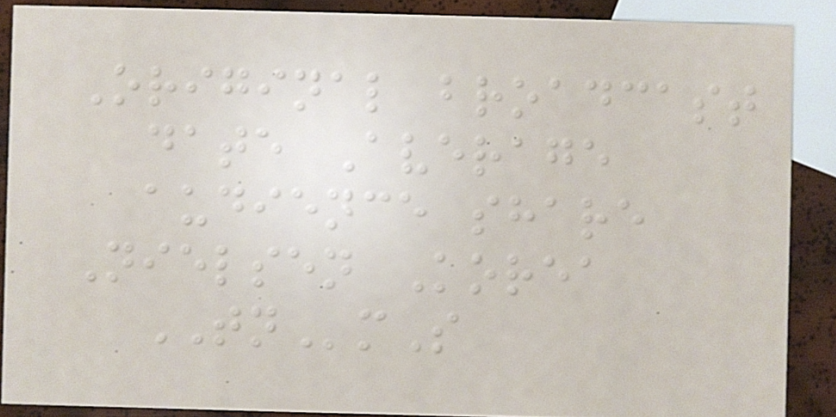Original broadcast
date Average
audience share
Nielsen Korea
TNmS
